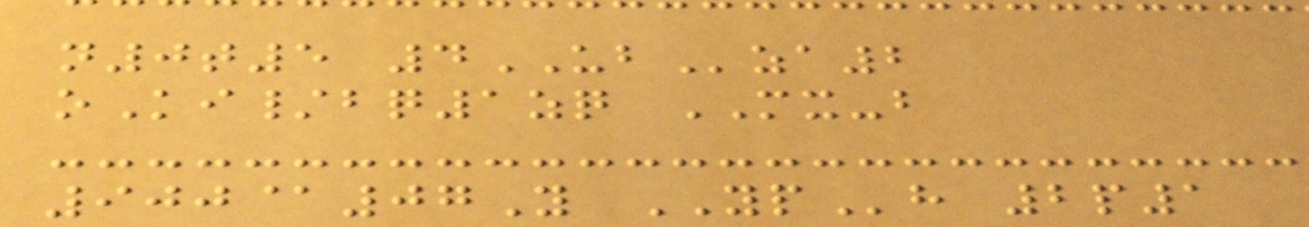n0t5 4UBza2
oKi/bq1zq MX-b
900@07Y YPh 2p1
